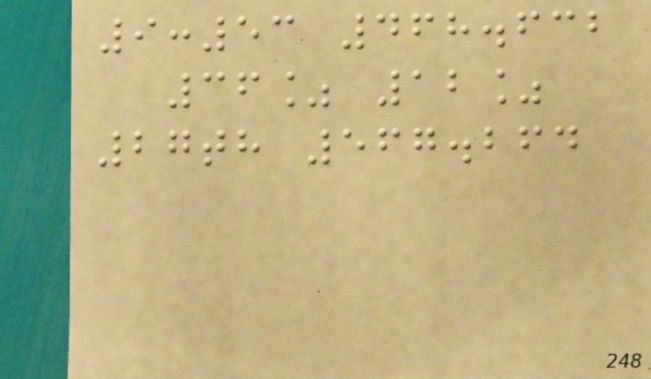9:53 468.632
36% 12%
27th 567.264
